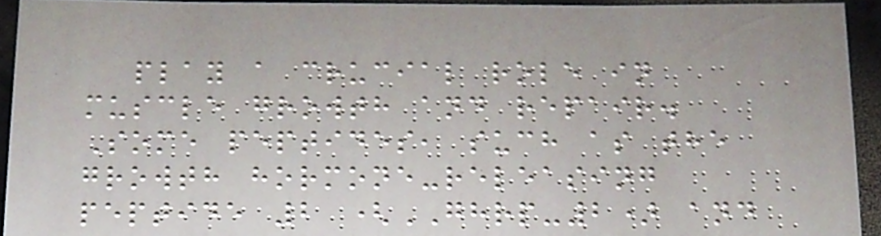play a crucial role in
muscle growth and repair.
Some peptides, such as the
growth hormone-releasing
peptide 2 (GHRP-2) and
